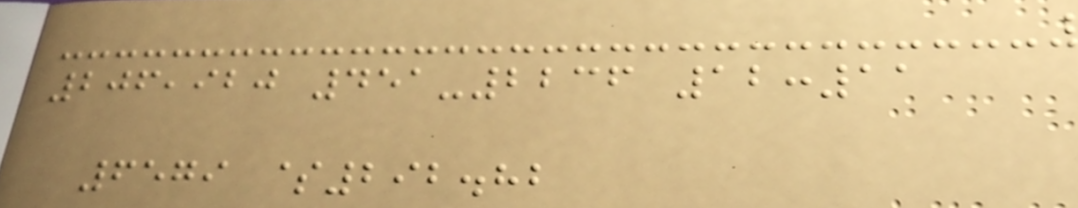206,920 451-2236 12:11
6579 $292.82
